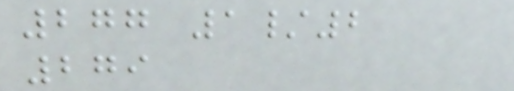277 1/2
279
